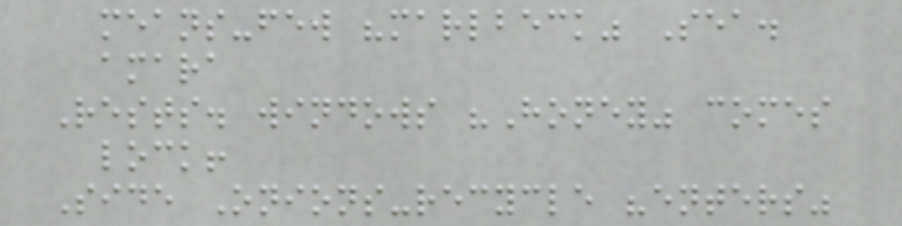means-few "marlbeck" Sea.
amara
Rests. windows "Honey" comes
lock!
Side Onions-recycle "enters"
